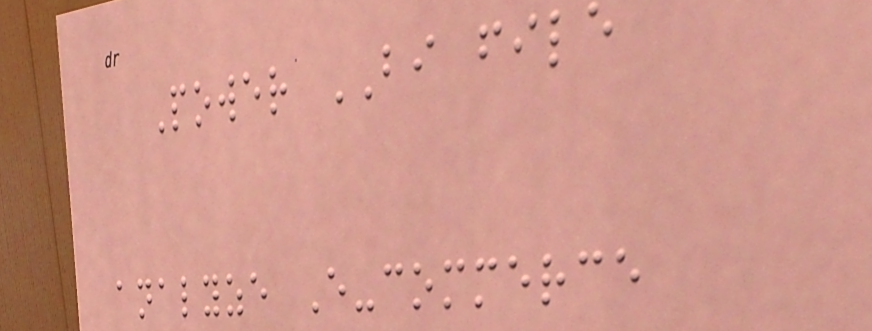Power BI file
analyze E-commerce
